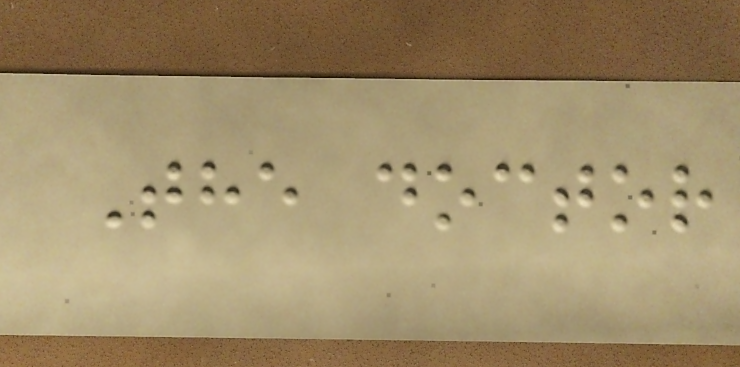The doctor
